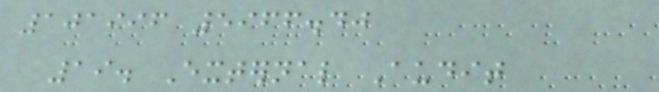101996 5966.40
19. External Audit
